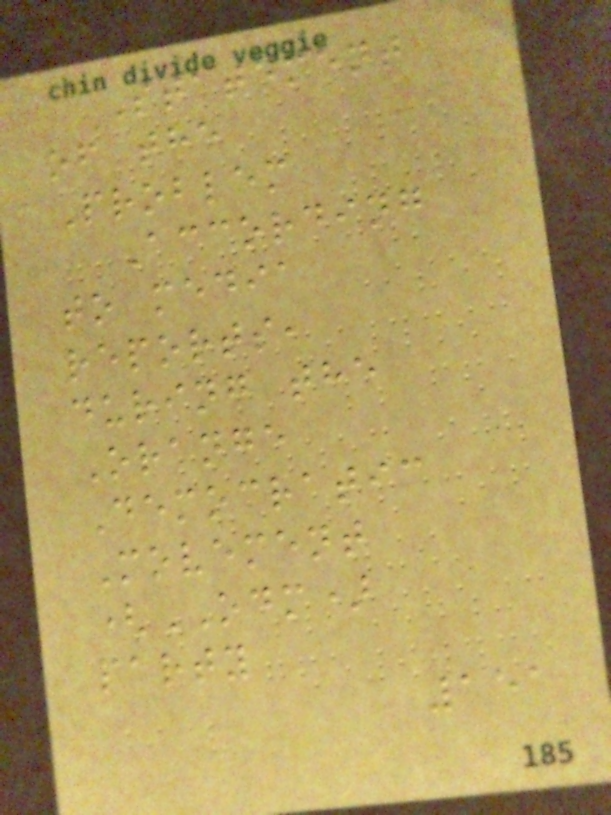Statement
of the
Problem
According
to media
reports,
during the
Orange
Democratic
Movement
(ODM)
party
151
